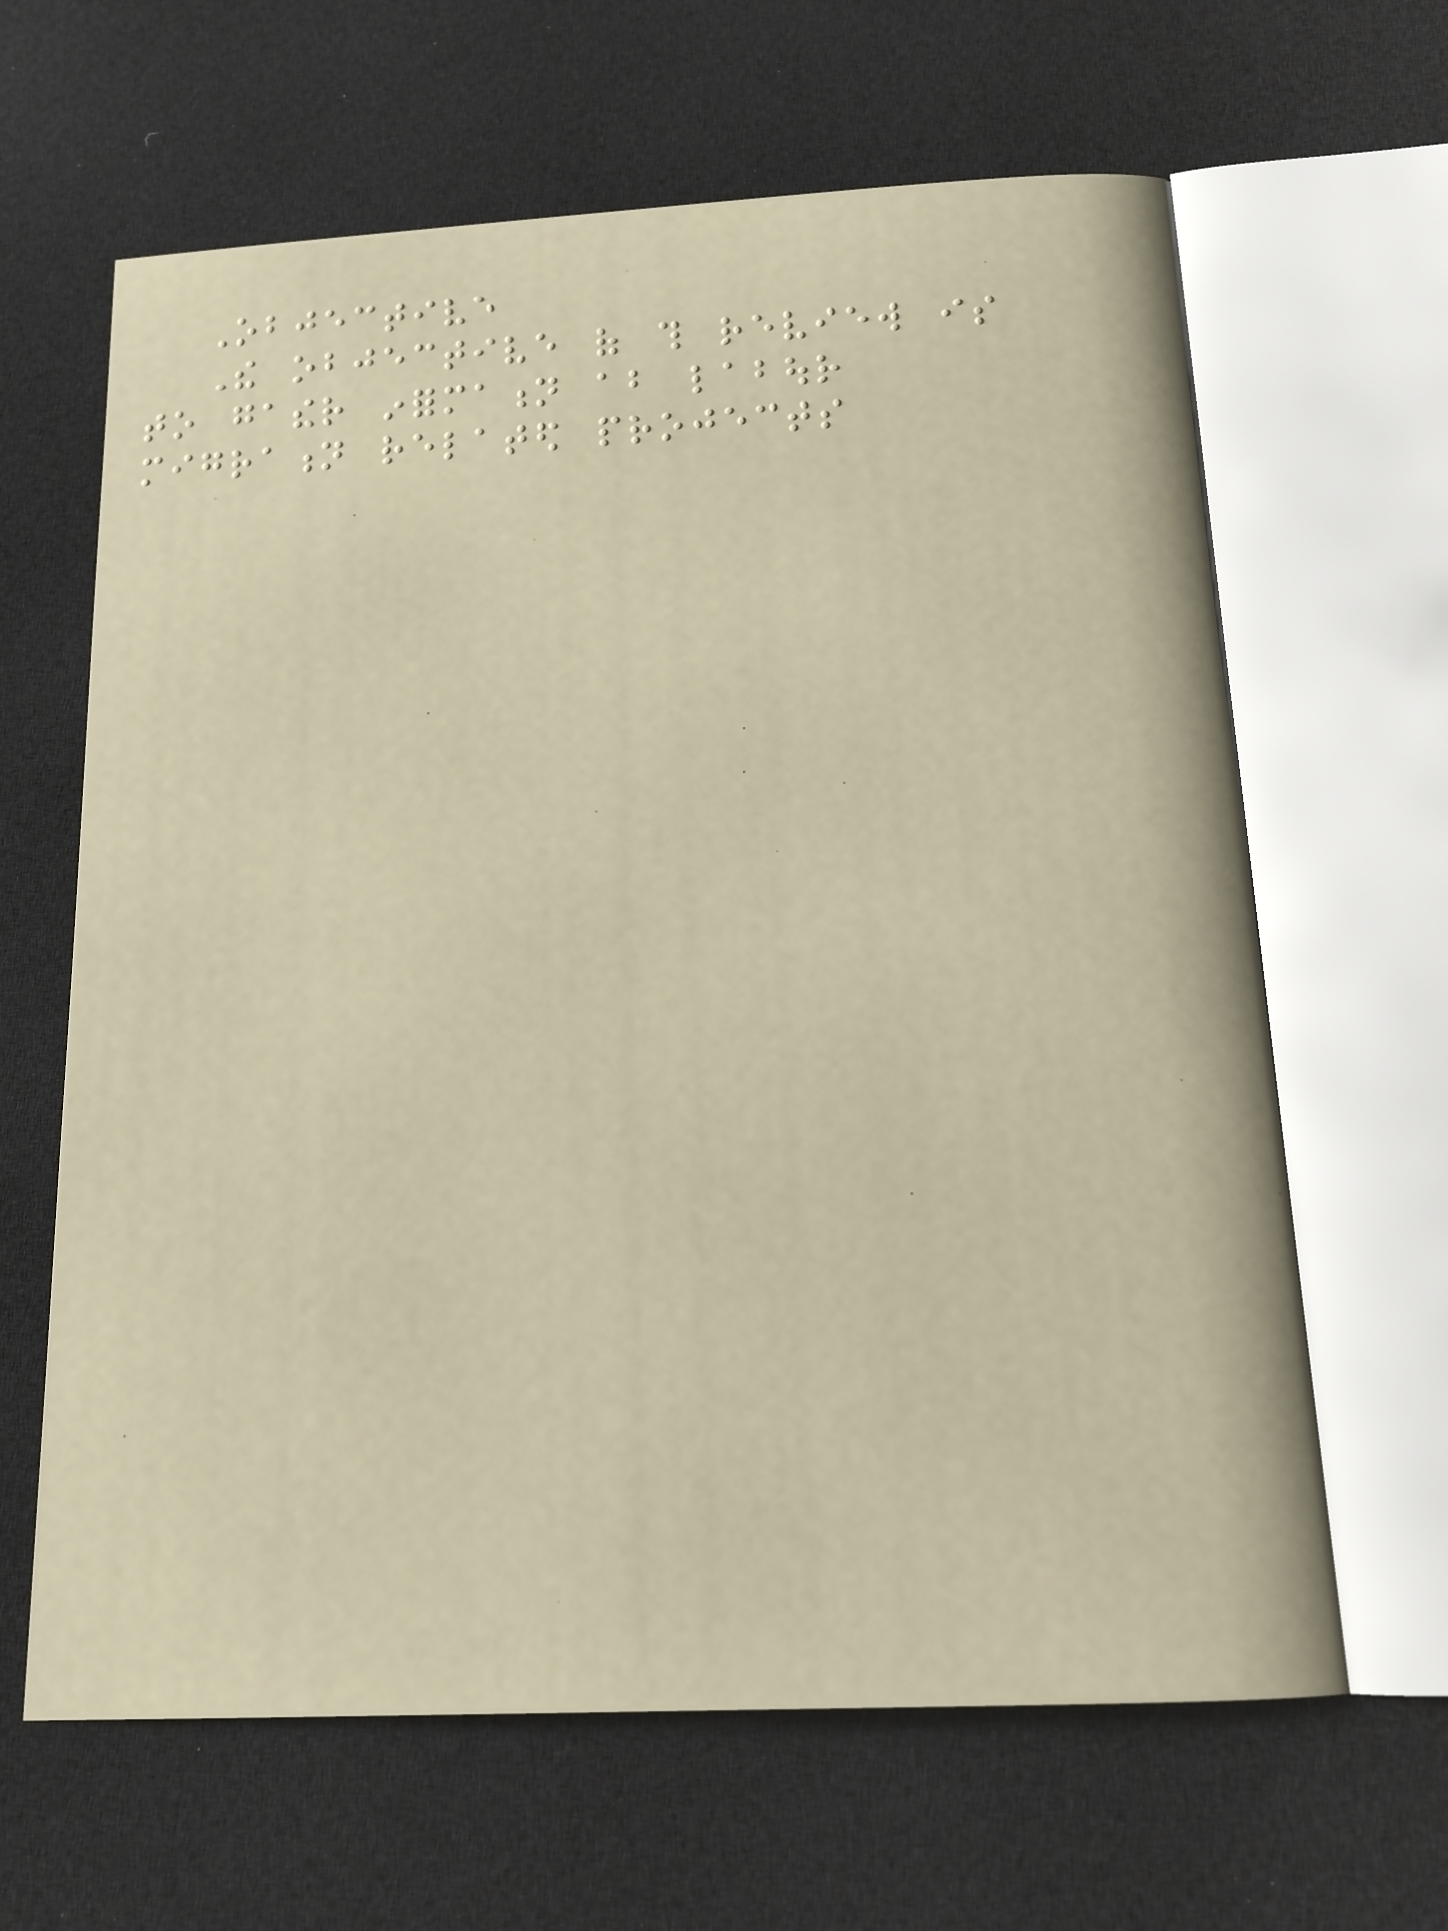Objective
The objective of this review is
to gather information about labour
migration related projects
